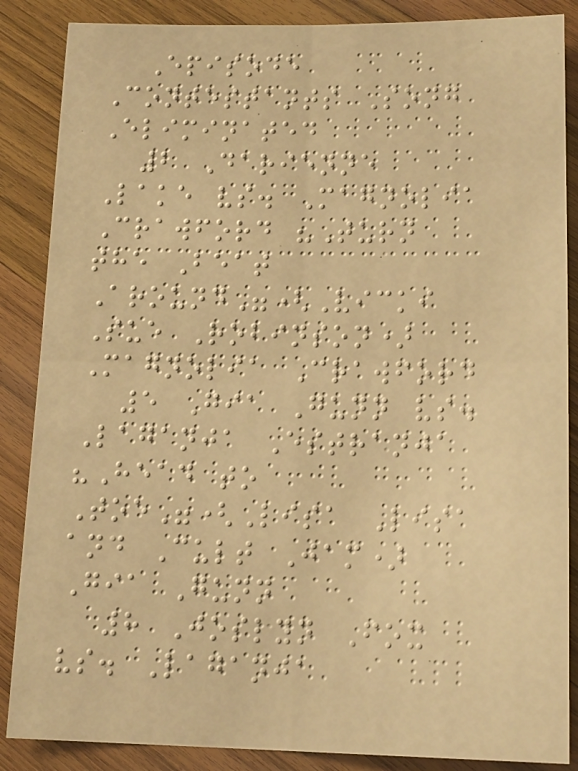Episode
Contestants Song
Eliminated
2 Darienne
Lake vs. Magnolia
Crawford "Turn
the Beat
Around"(Vicki
Sue Robinson)
Magnolia Crawford
5 Gia Gunn vs.
Laganja Estranja
"Head to
Toe"(Lisa Lisa
and Cult Jam)
Gia Gunn
8 Joslyn Fox
vs. Laganja
